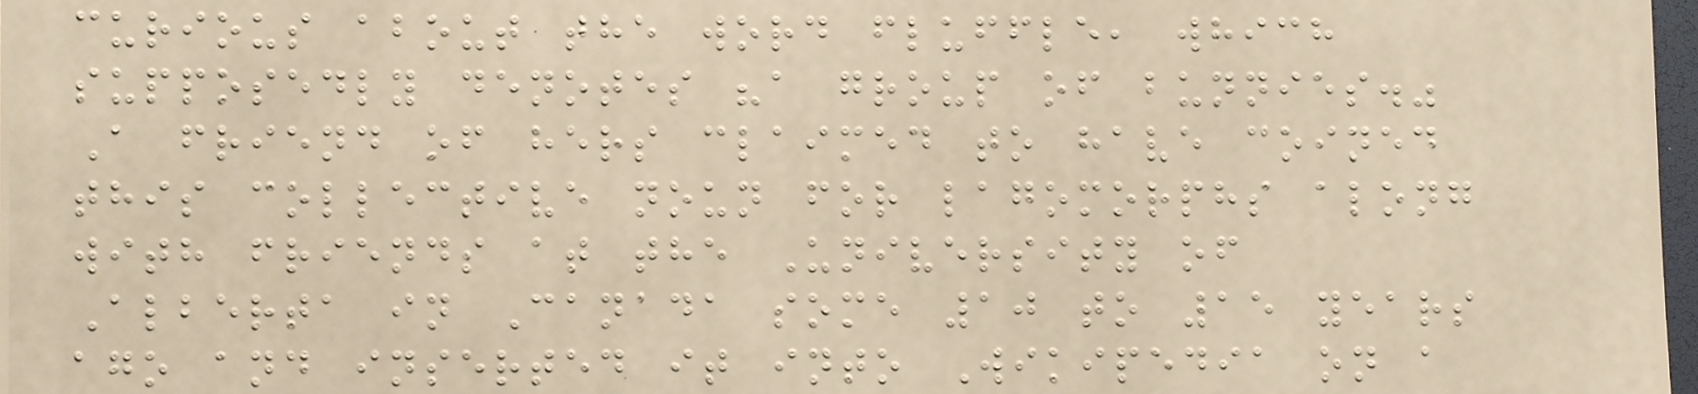curious about the word fluffle, which
supposedly denotes "a group of bunnies."
A friend of hers claimed to have coined
this collective noun for lagomorphs along
with friends at the University of
Alberta in Canada some 10 to 15 years
ago and inserted it into Wikipedia on a
